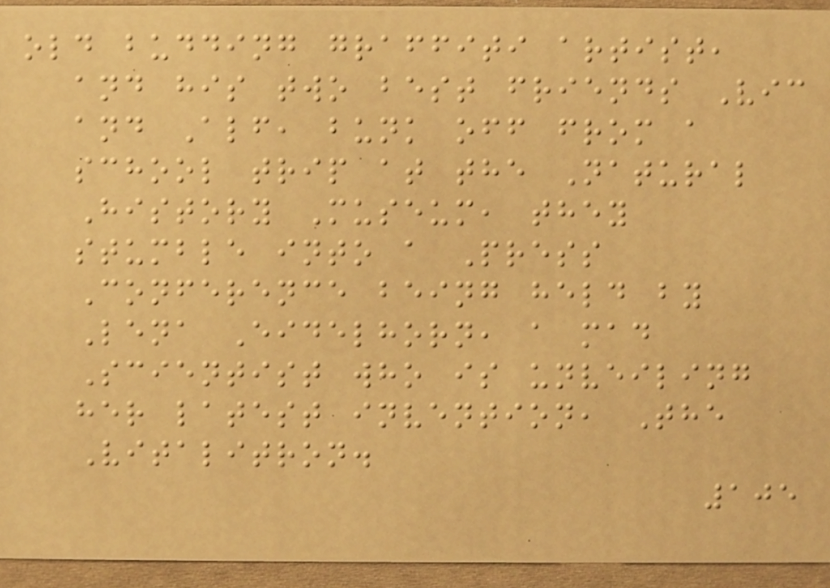old budding graffiti artist,
and his two best friends Vic
and Alf, bunk off from a
school trip at the Natural
History Museum, they
stumble into a Press
Conference being held by
Lena Eidelhorn, a mad
Scientist who is unveiling
her latest invention, The
Vitalitron.
105
